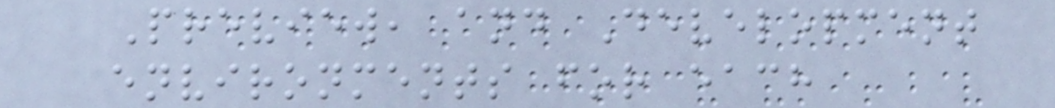Preview, and Development
environments for each
